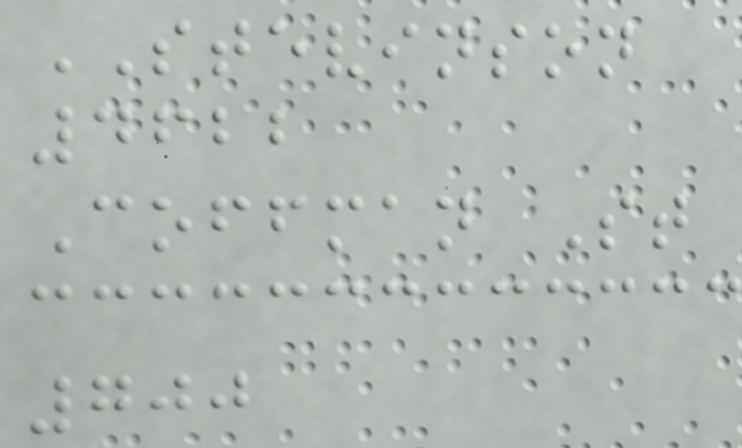STEVINSON
4622
Coffman St
700
